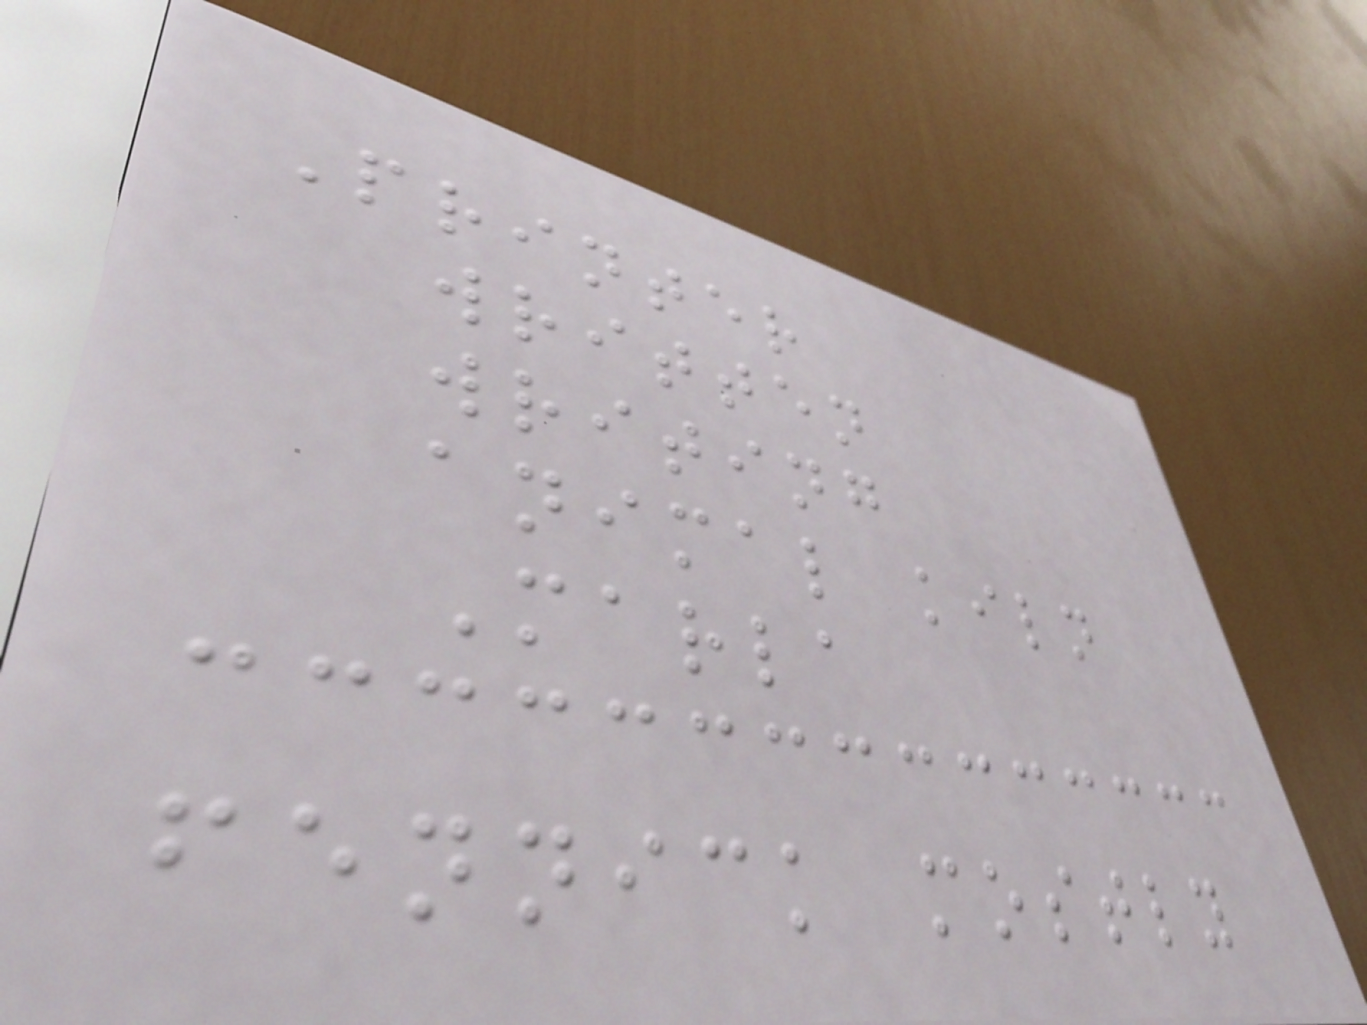Printer
written
writing
animal kiln
Marla
fennick mostly
